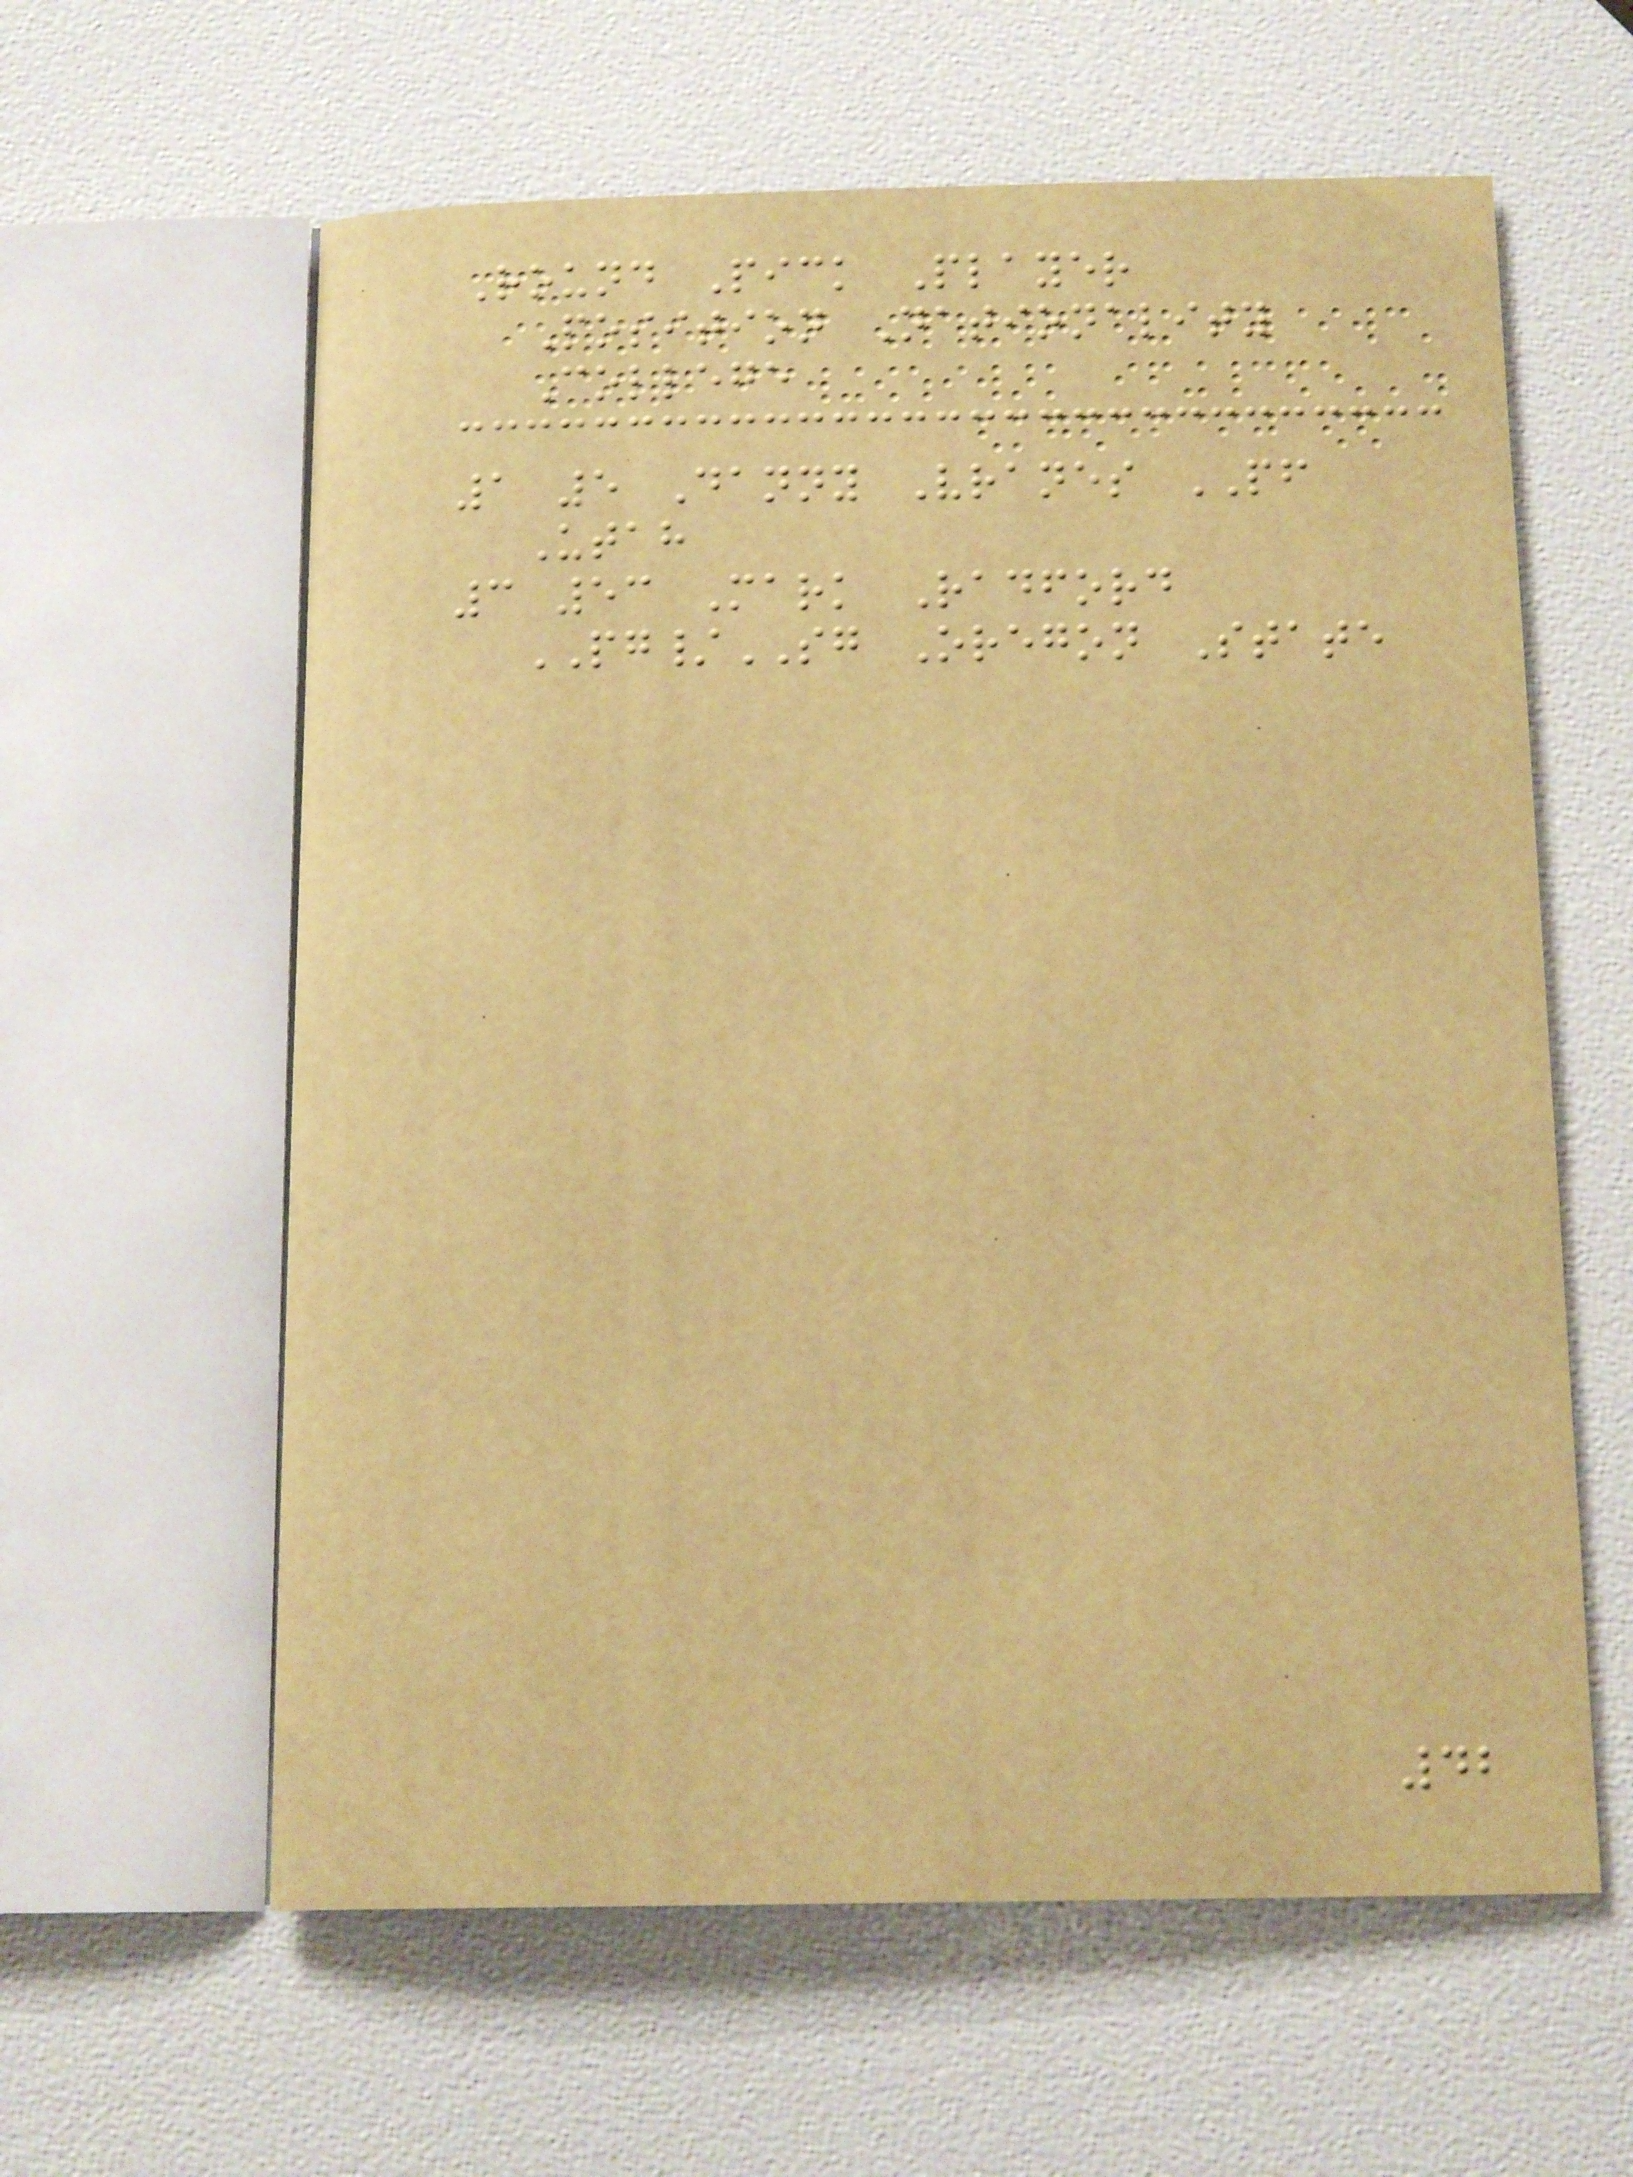Round Pick Player
Position Nationality
College
1 5 Danny Vranes PF
Utah
3 53 Mark Radford
PG/SG Oregon State
42
